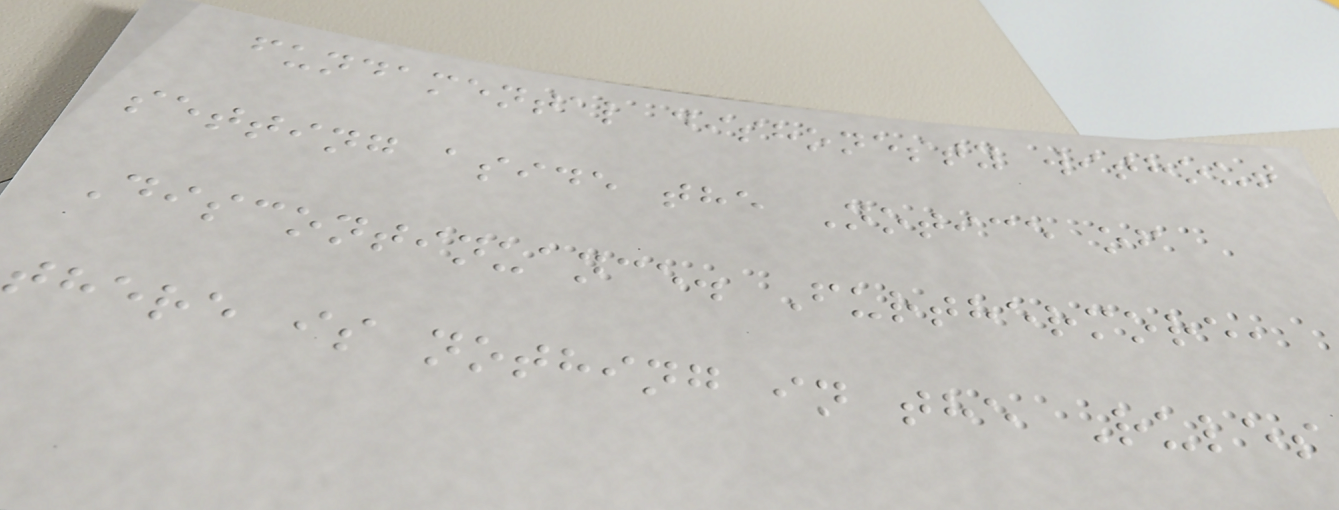fundamental dishonesty without
setting aside the Notice of
Discontinuance. Furthermore,
there is nothing in the Rules
